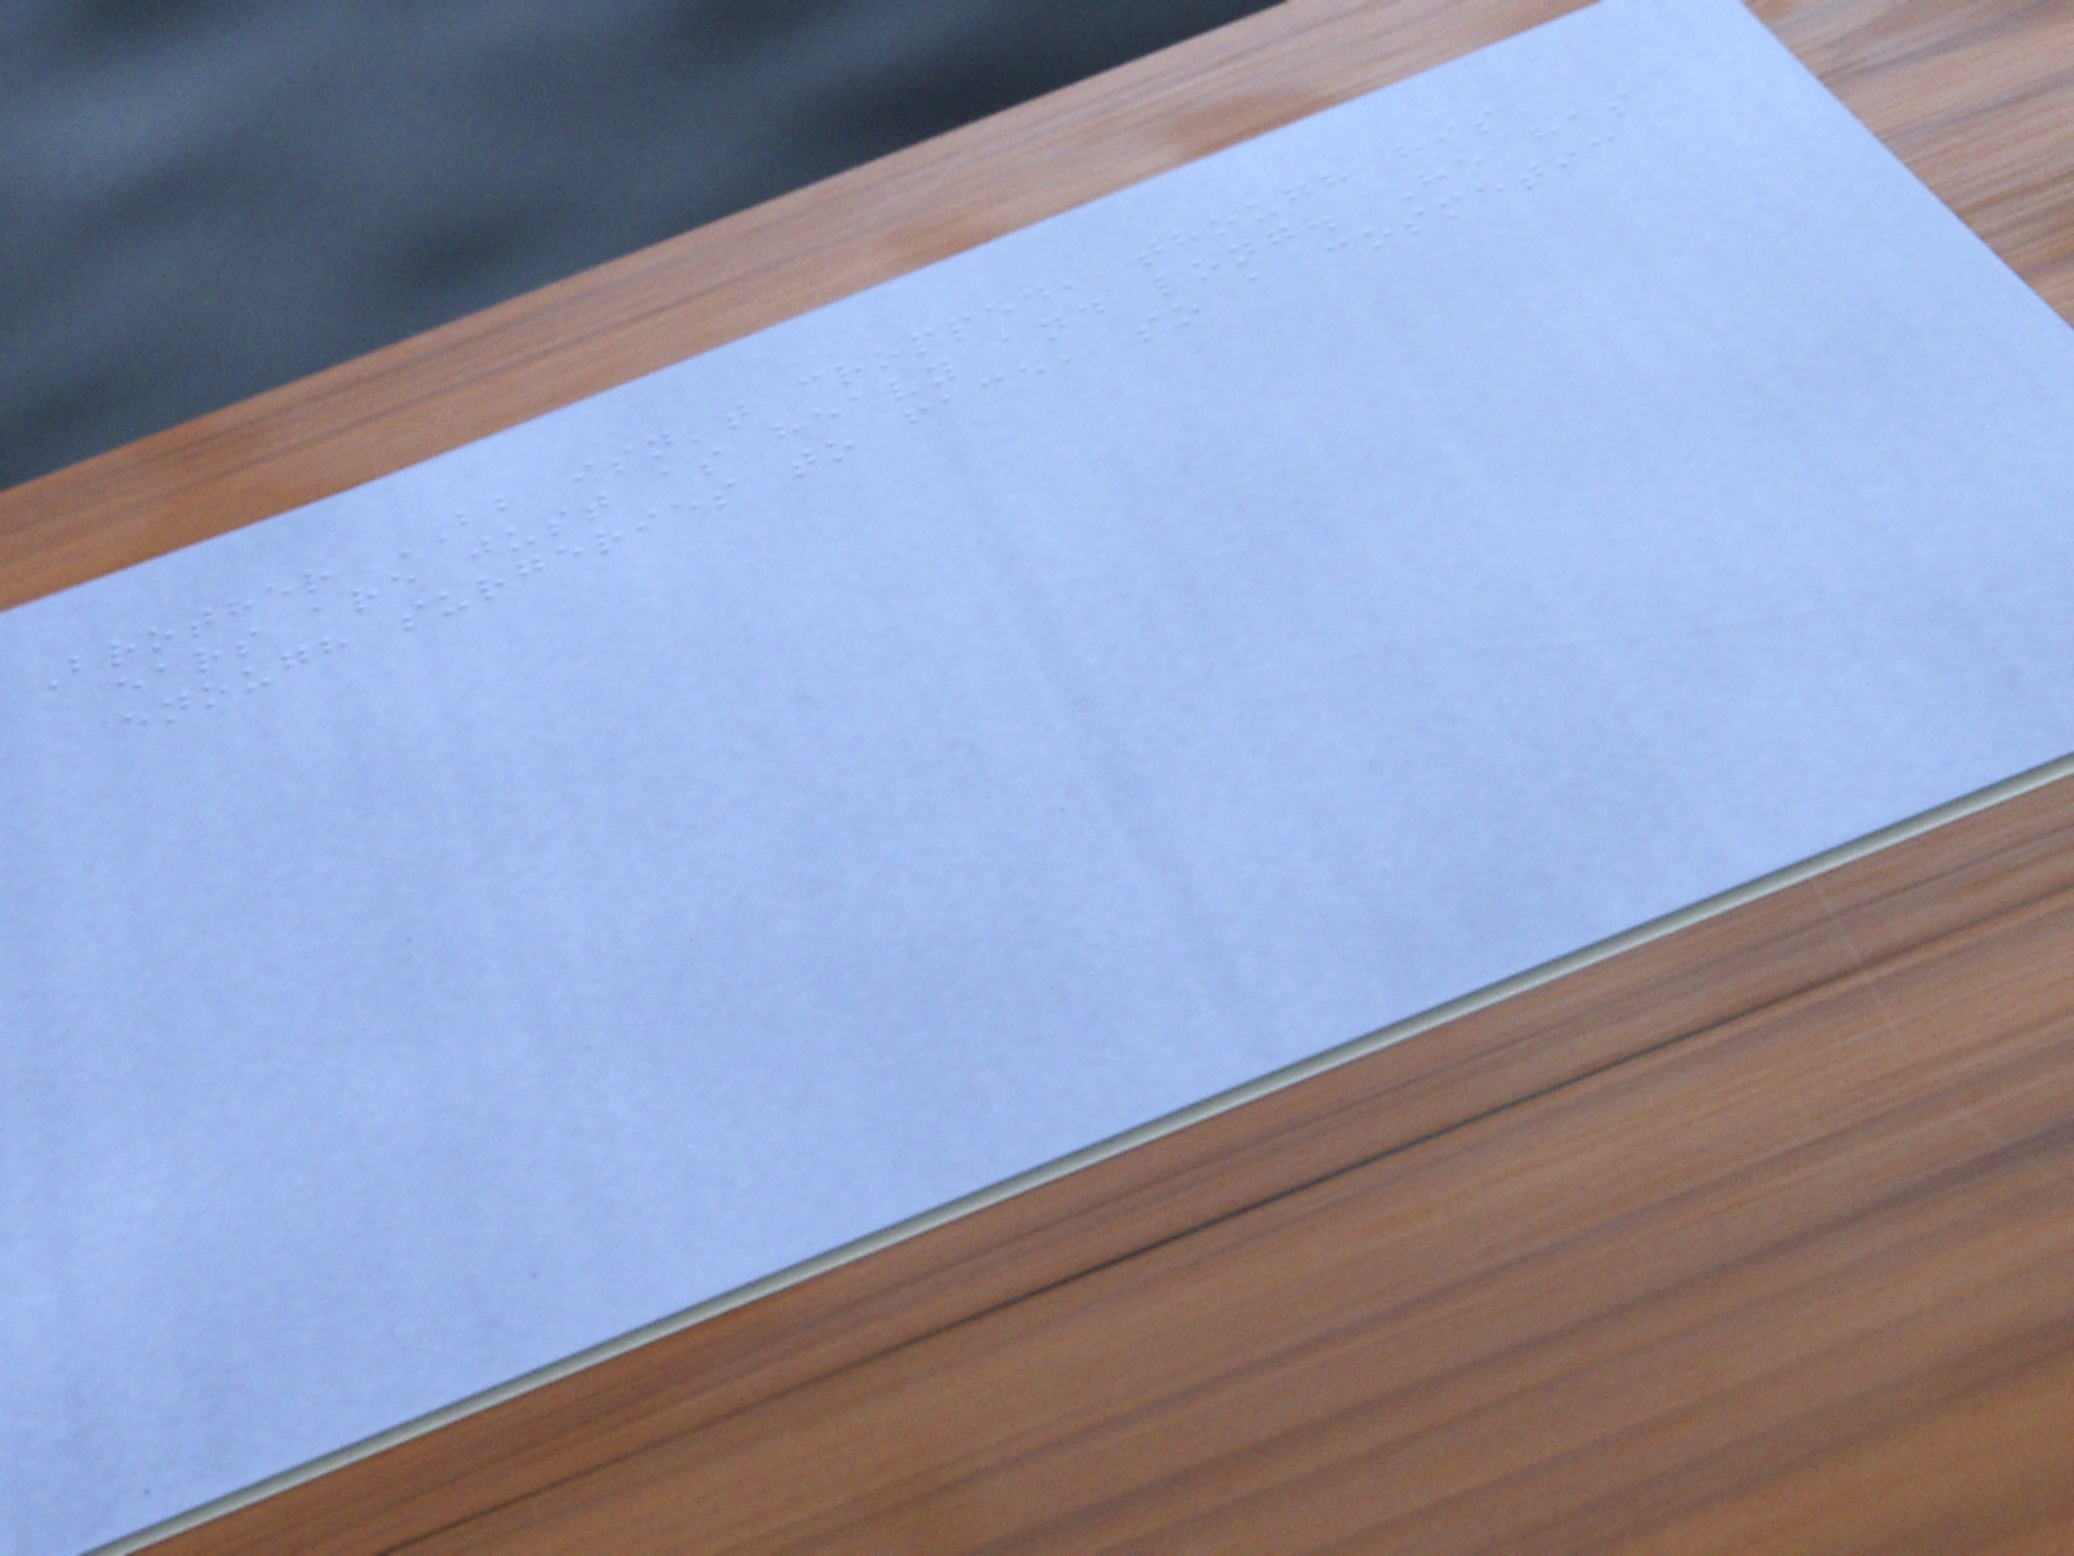Brother BB isn't cropped, though his
ears are just as heavy and long. He has
enough surgeries to face, so a cosmetic
